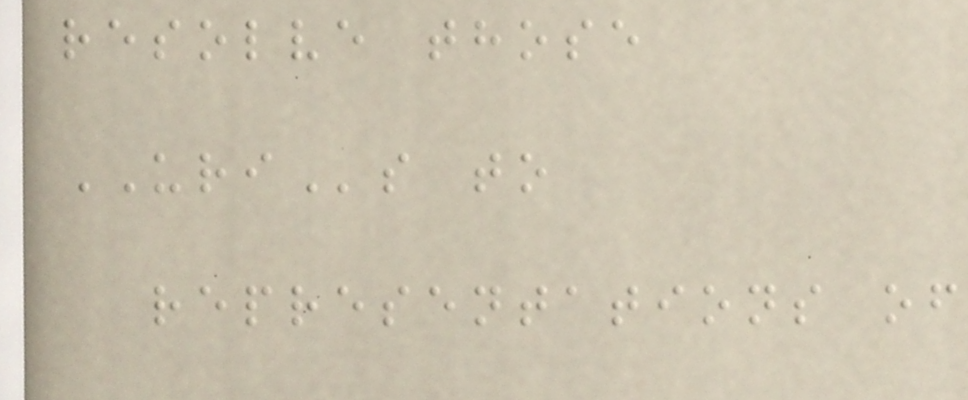resolve those
URIs to
representations of
